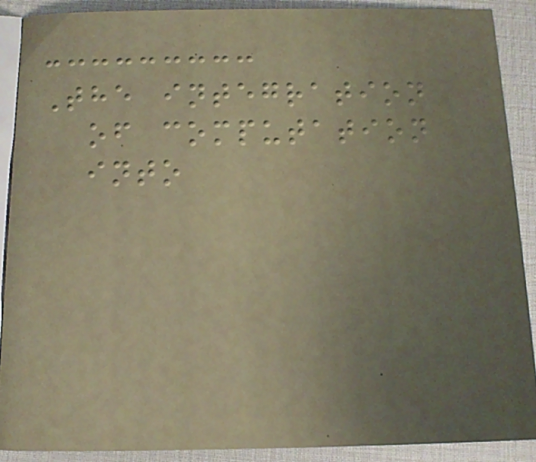The integration
of computation
into
